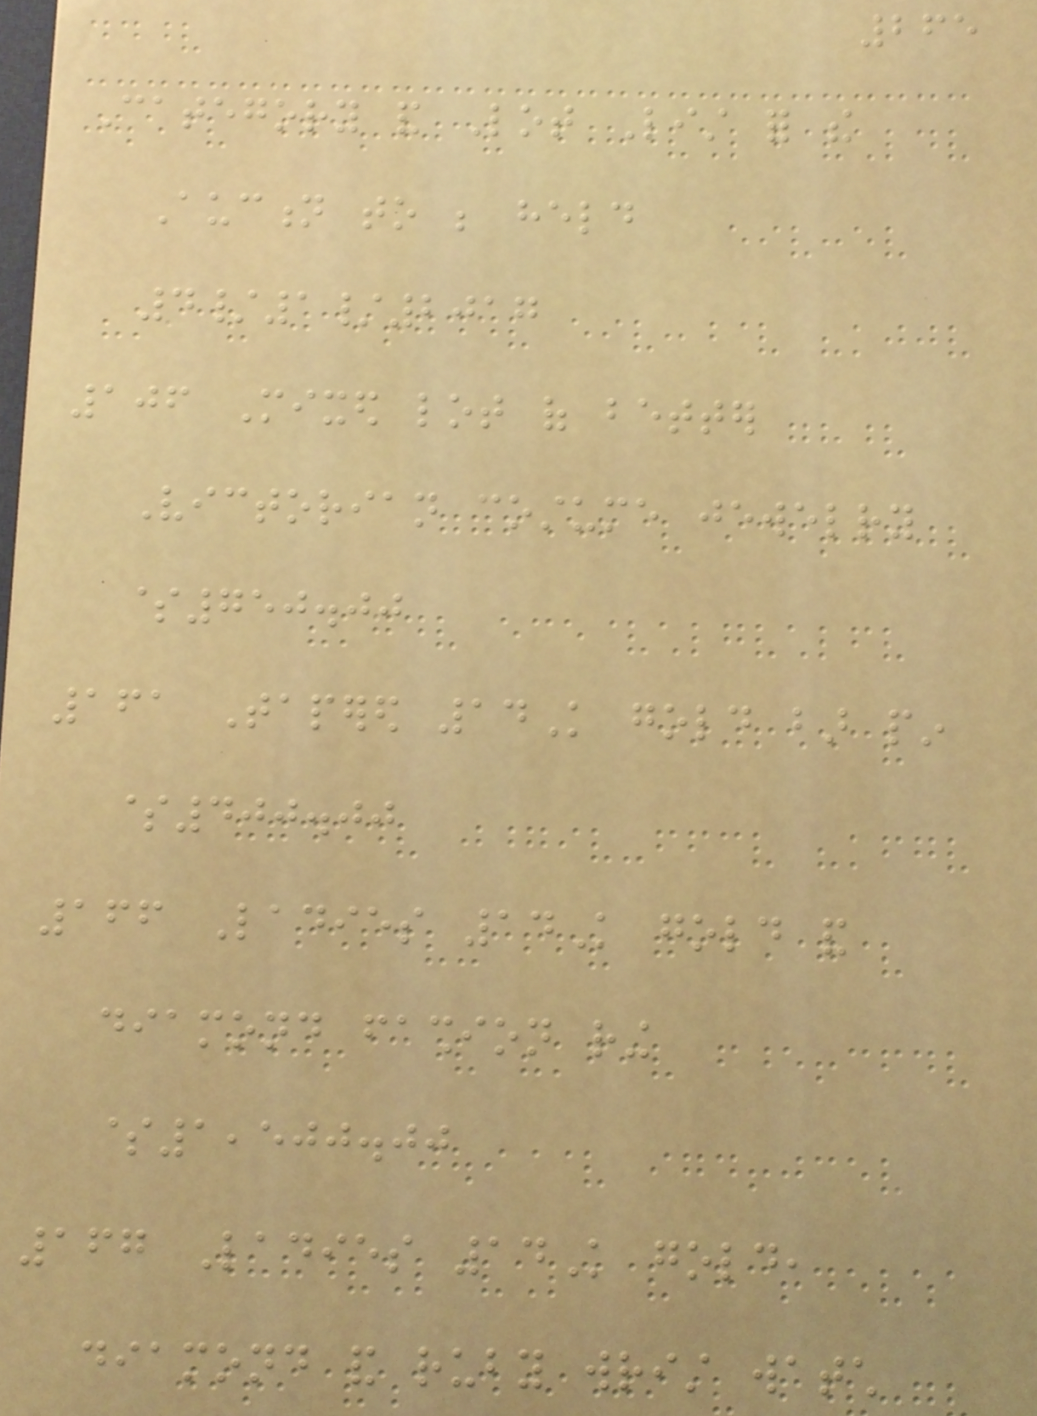265
Category and Lot List for the
Auction to be held
4/1/2017
106 Mixed lot of better
Victorian costume jewelry
$750.00
161 Tapered 14K gold bar pin
$400.00
166 Ladies 14K gold and
diamond fashion ring
$1,500.00
167 Ladies 14K gold,
diamond and ruby wrist watch
